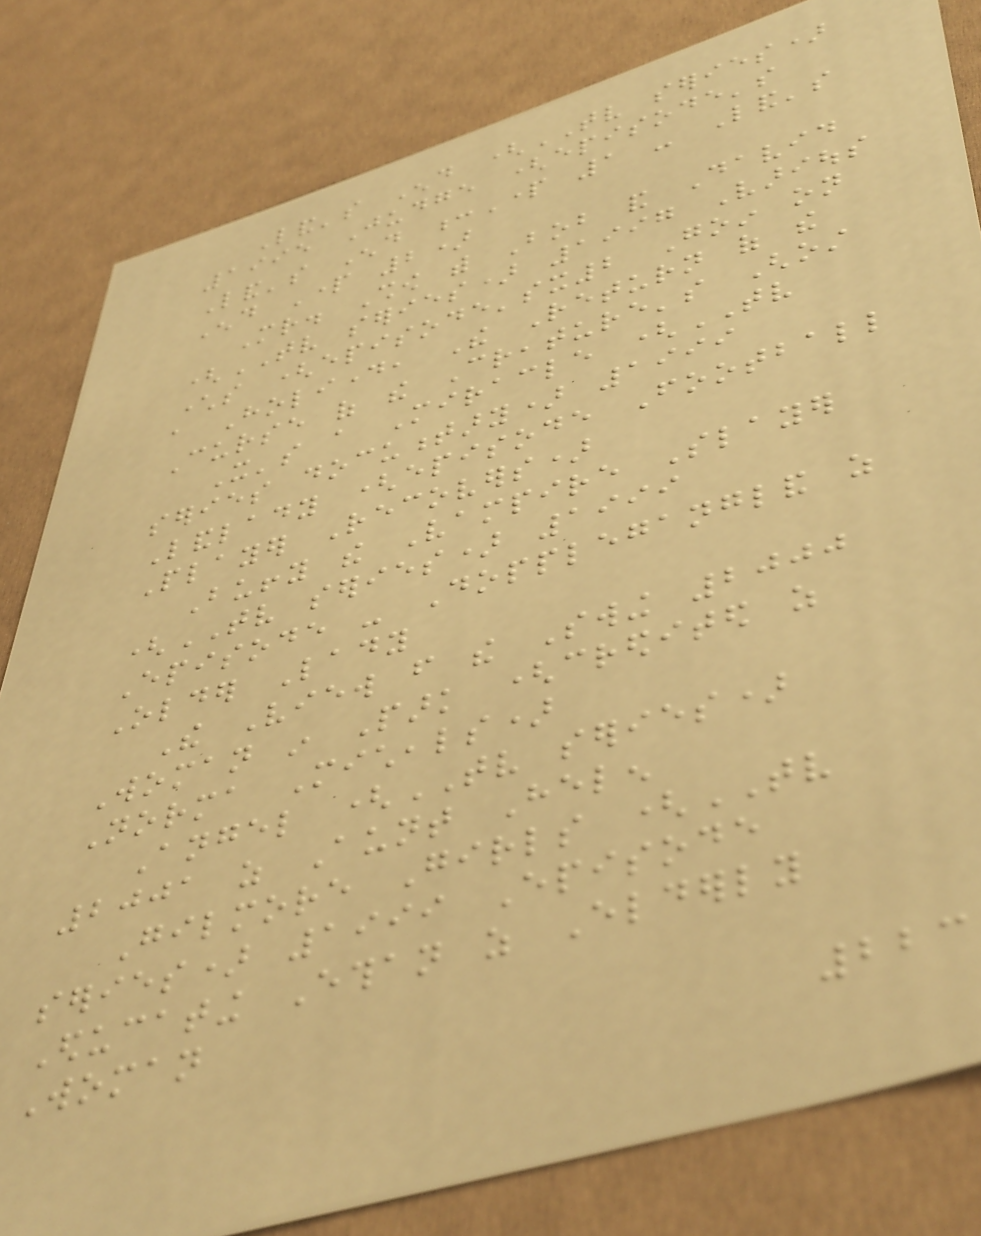Land's End (TV series)
1995 Judge (episode's
Land's End :Part 1 - Land's
End Part 2)
Mr. Show with Bob and David
(TV series) 1997 Various
characters (episode'sx2 Goin on
a Holiday, The Return of the
Curse of the Creature's Ghost
It's a Miracle (TV
series documentary) 1999
Landlady (episode Football
Player Recovers)
Buffy the Vampire Slayer
(TV series) 1999
Episode - Dopplegangland as
Older Lady
The View from the Swing 2000
Woman in Park (credited as
Norma Micheals)
Angel (TV series)
2001 as Aunt Helen
Gilmore Girls (TV
series) 1999 Episode
Educating Ethan as Elderly
Woman
223
